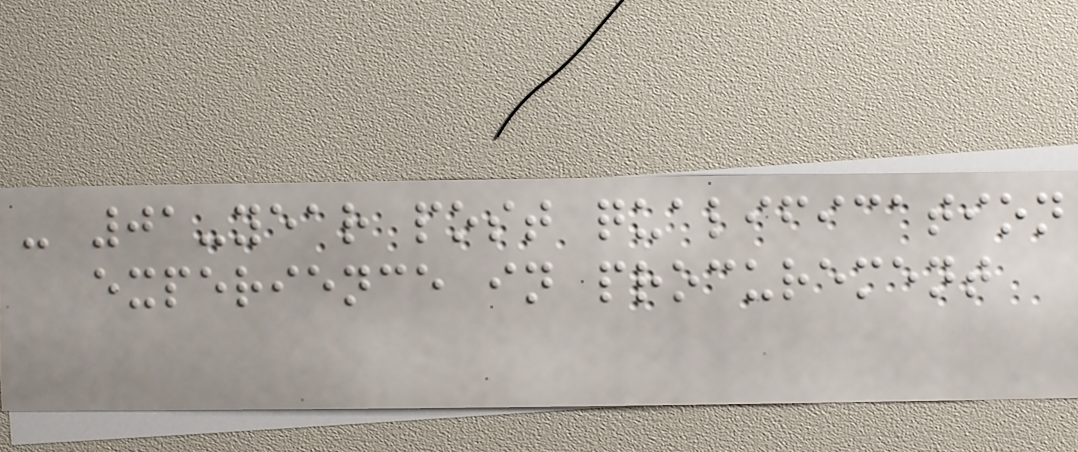- 01-year post qualification
experience in procurement
